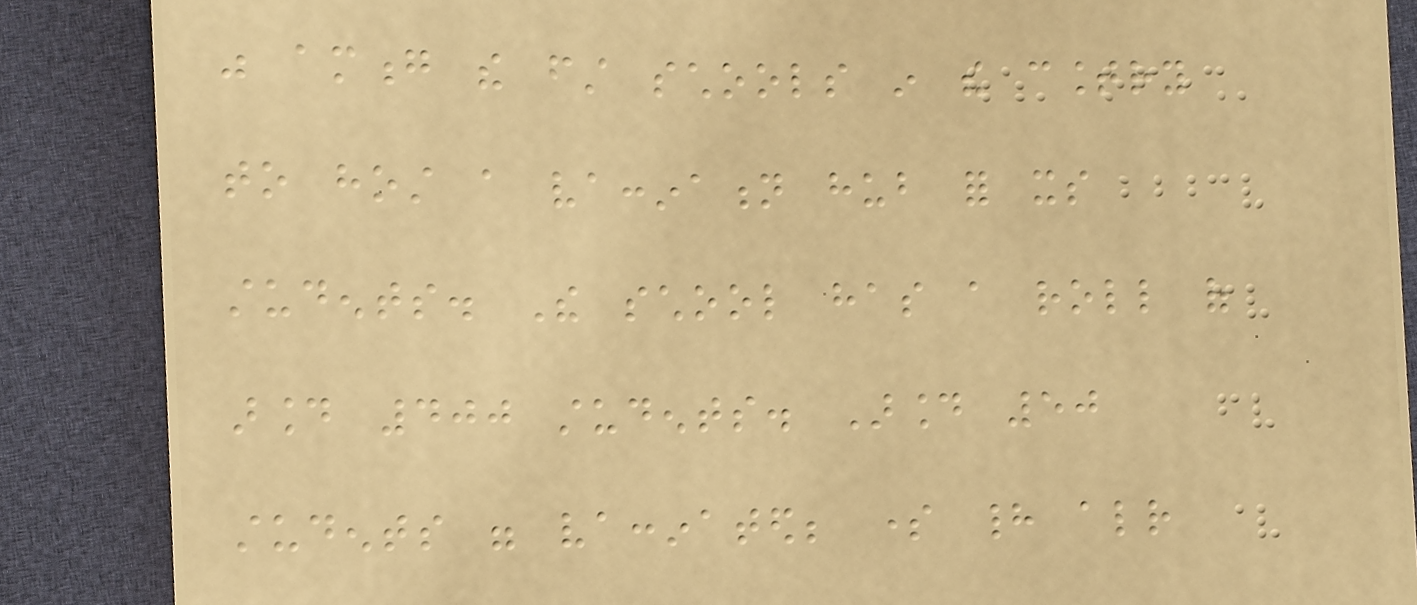was among the first schools in the country
to host a vaccination hub for its
students. The school has a roll of
around 400 students. Around 50
students were vaccinated; some had already
